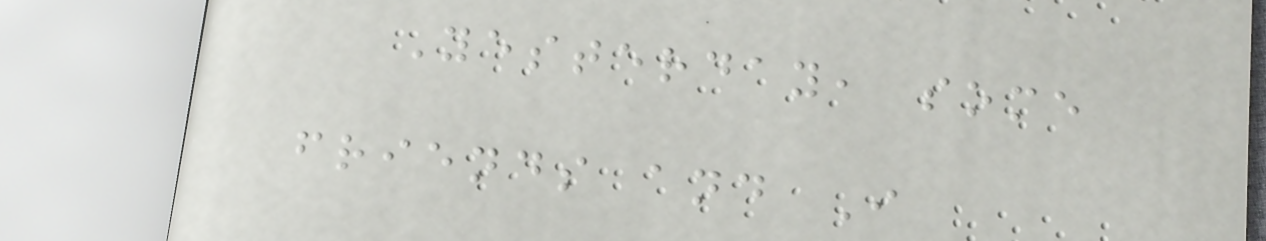Yesterday, some
friends and I
